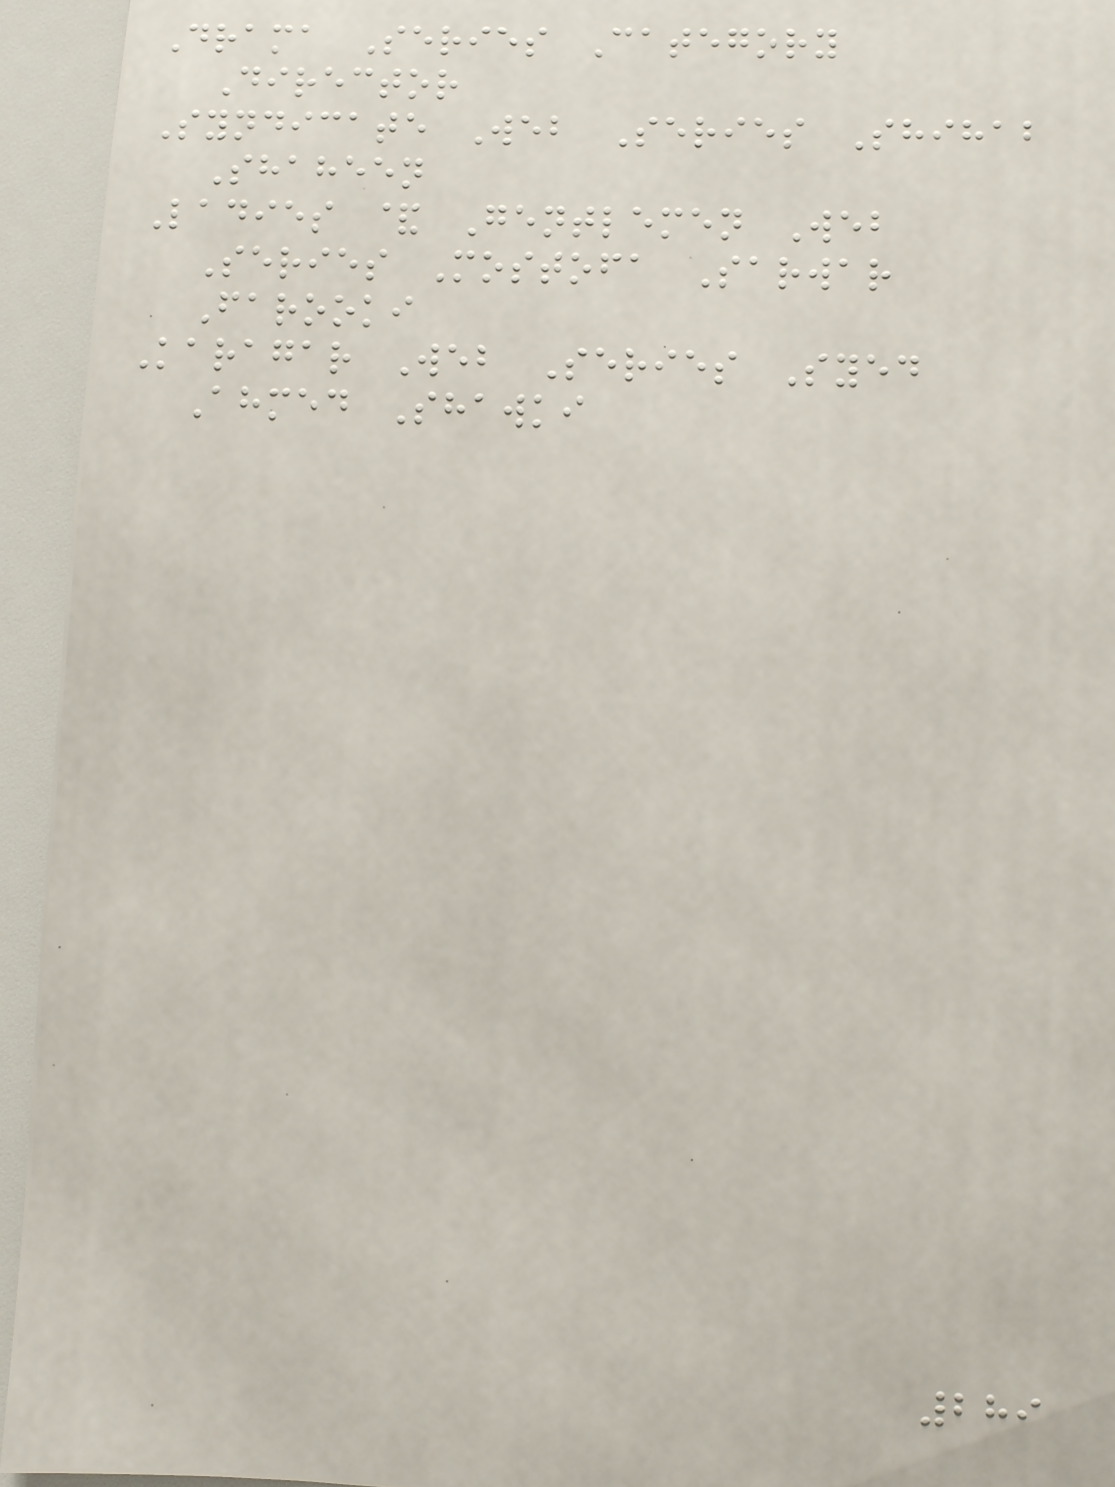Drama Series Category
Director
Syndicate Web Series Shihab
Shaheen
Ladies & Gentlemen Web
Series Mostofa Sarwar
Farooki
Karagar Web Series Syed
Ahmed Shawki
289
